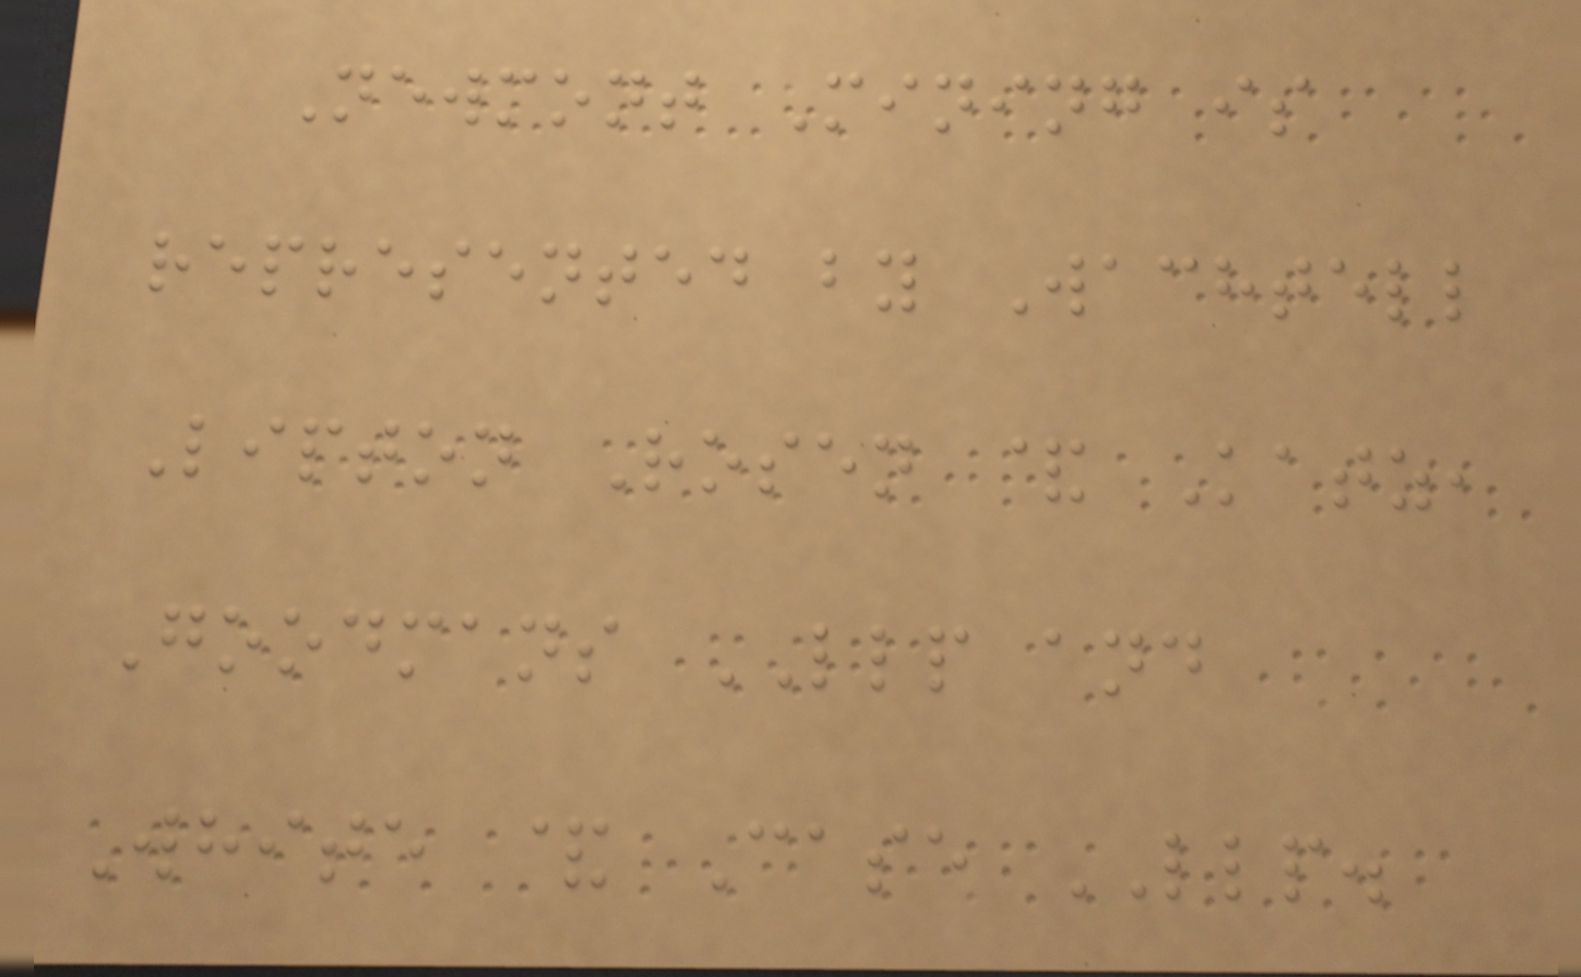Newmont Mining is
represented by Wachtell
Lipton Rosen & Katz,
Goodmans LLP and
White & Case LLP.
